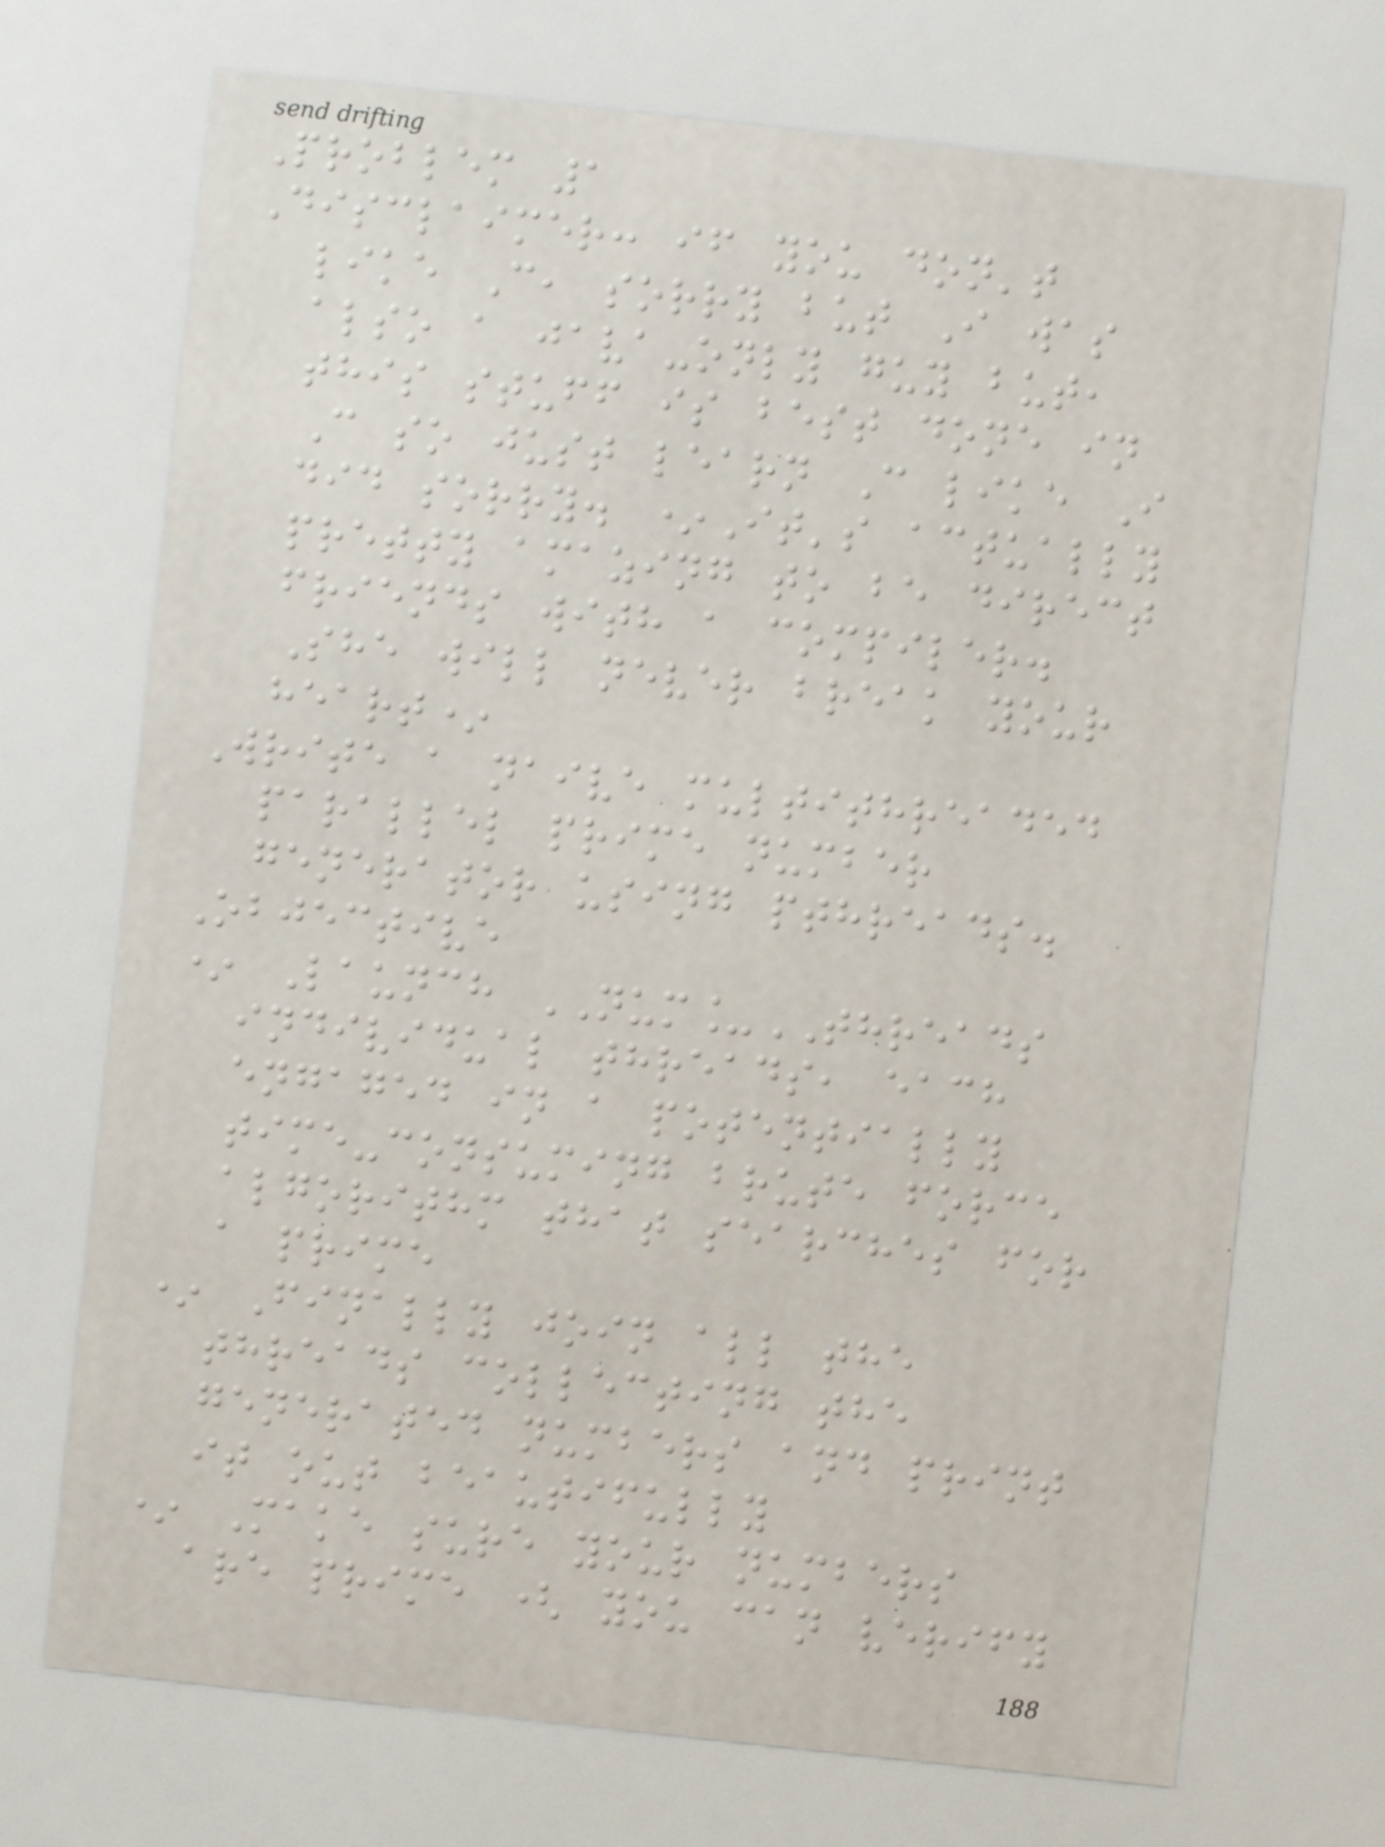Problem 1
Disclaimer: if you don't
like C, sorry but I was
also a java-only guy but,
this stuff is best done in
C so just learn C like I
did sorry. *It's actually
pretty amazing to be direct
friends with a compiler.
She will never break your
heart*
Write a naive multithreaded
parallel prime number
generator using pthreads.
Objective
* Launch NUM_THREADS
individual threads, each
engaged in a potentially
time-consuming brute force
algorithm that searches for
a prime
* Finally join all the
threads collecting the
generated numbers and print
it out beautifully
* Make sure your numbers
are prime ( you can verify
